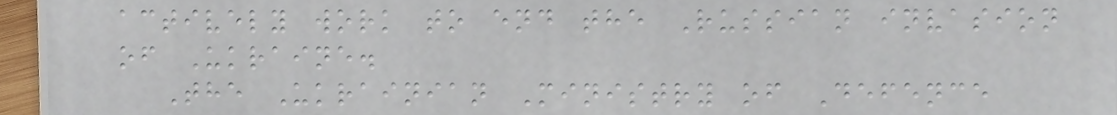actively work to end the Russian invasion
of Ukraine.
The Ukrainian Ministry of Defence
